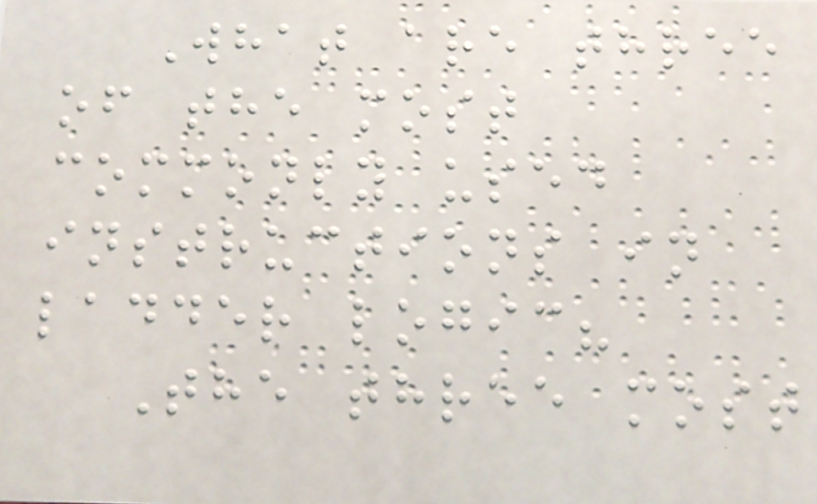What are three
of the most
commonly used
instructions in
ladder logic?
The three most
